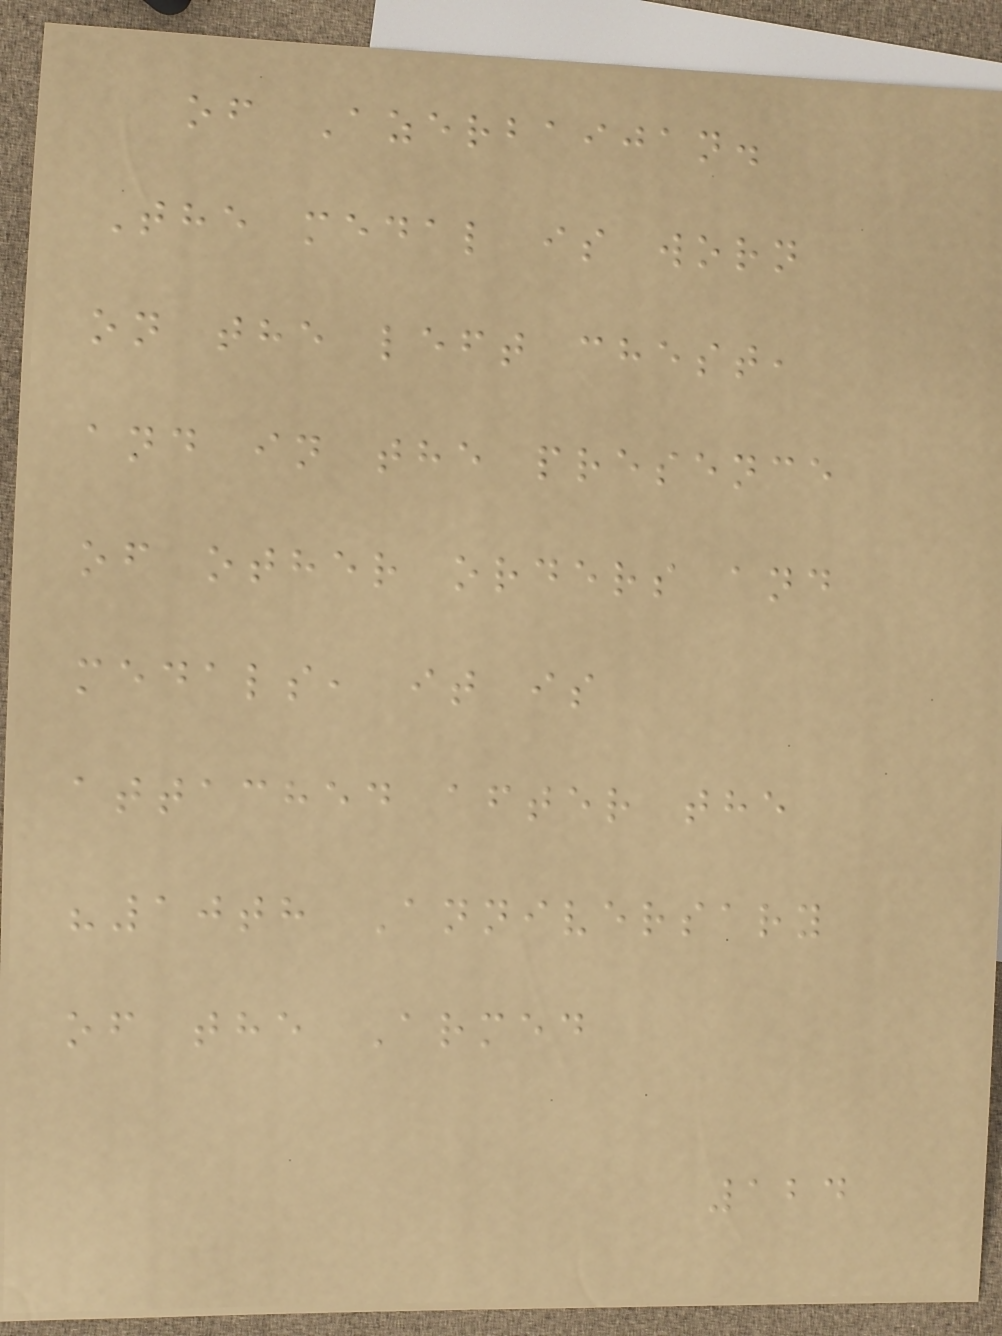of Azerbaijan.
The medal is worn
on the left chest,
and in the presence
of other orders and
medals, it is
attached after the
"10th Anniversary
of the Armed
124
